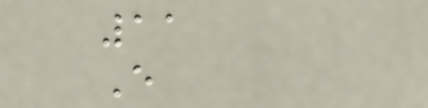11
E
